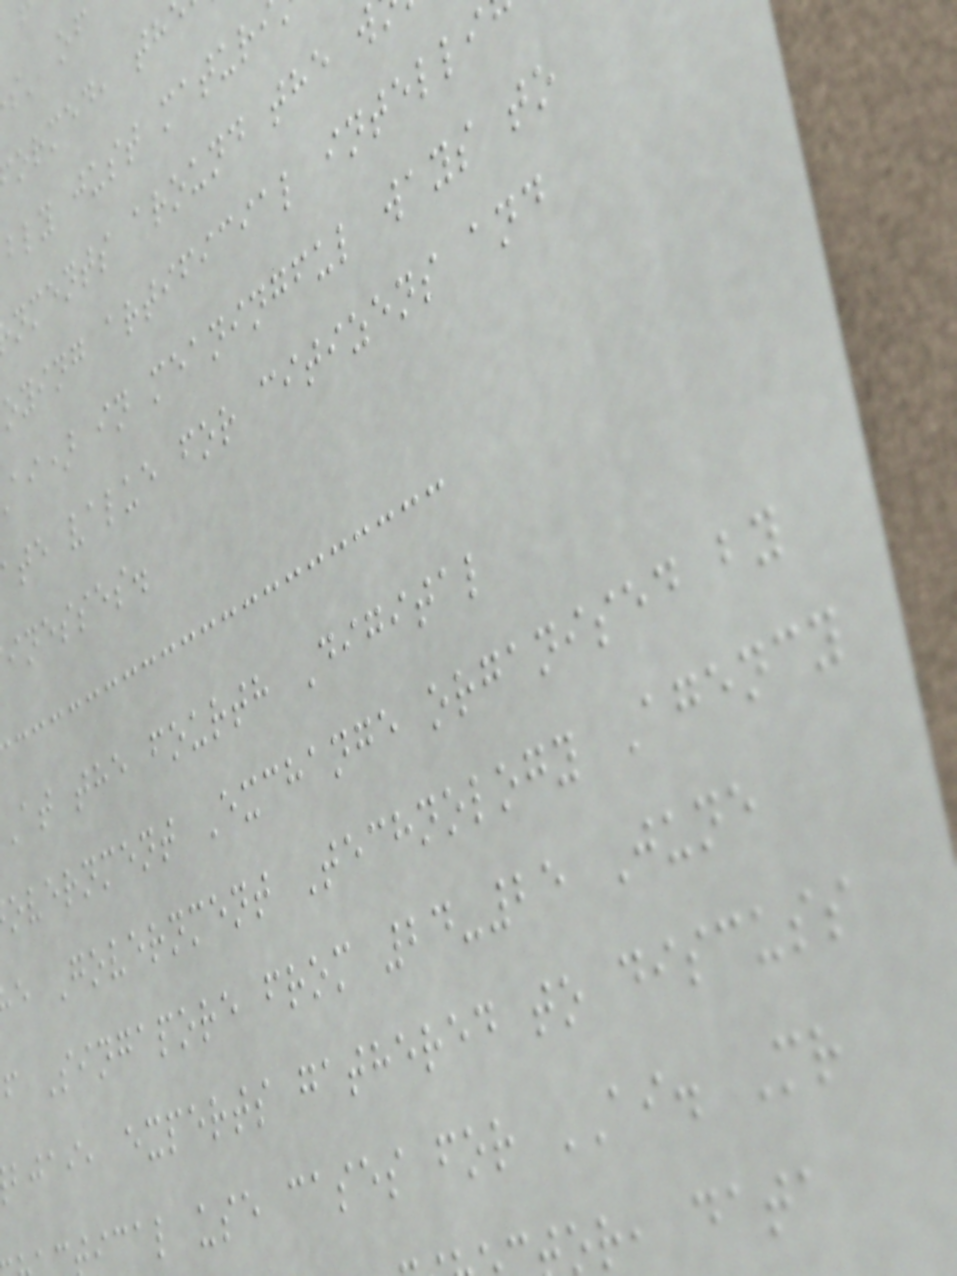ormed, th
bly just matur
nments around the w
oying artificial intelli
ai) in meaningful ways to
ate value for citizens and
inesses.
At the fourth Digital
overnment Exchange organised by
e Government Technology Agency
f Singapore from 24-25 June
bjai, experts gathered to discuss
ical use cases for AI. Mr
or, data
